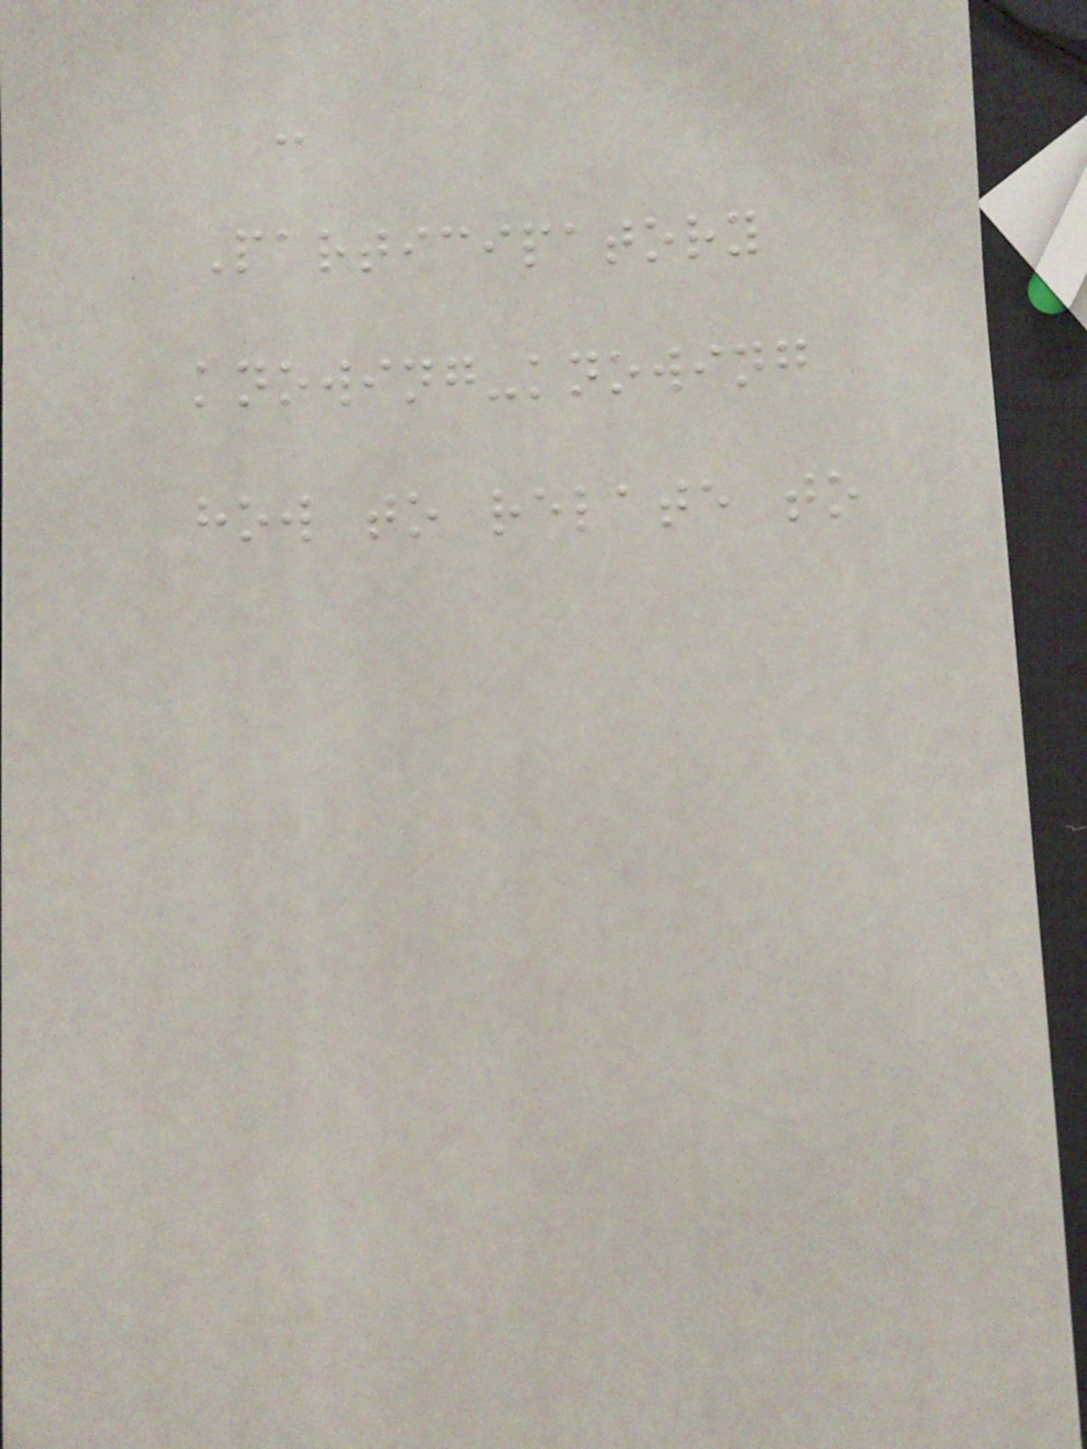-
Participatory
knowing-knowing
how to relate to
